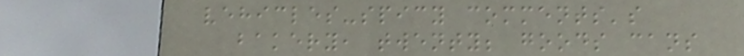vehicles-spicy comments's
bakery, twenty; goods cans
